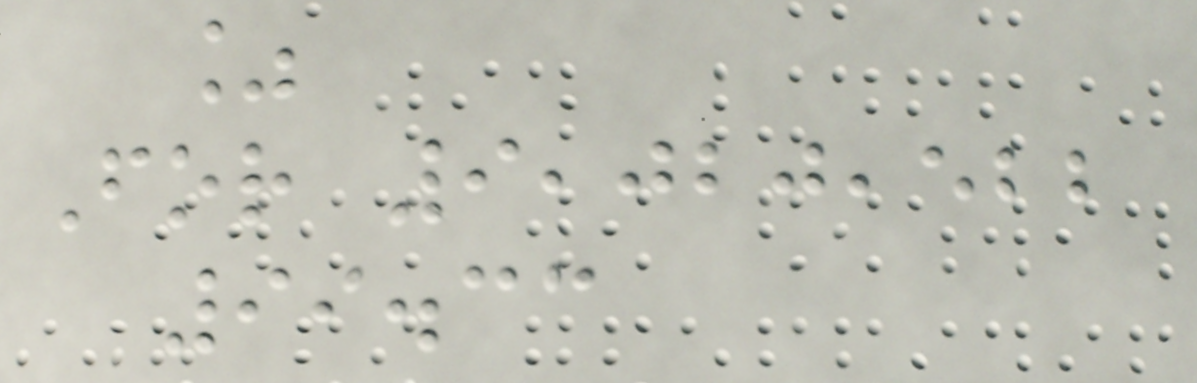%
For 9,020,522
99.33
